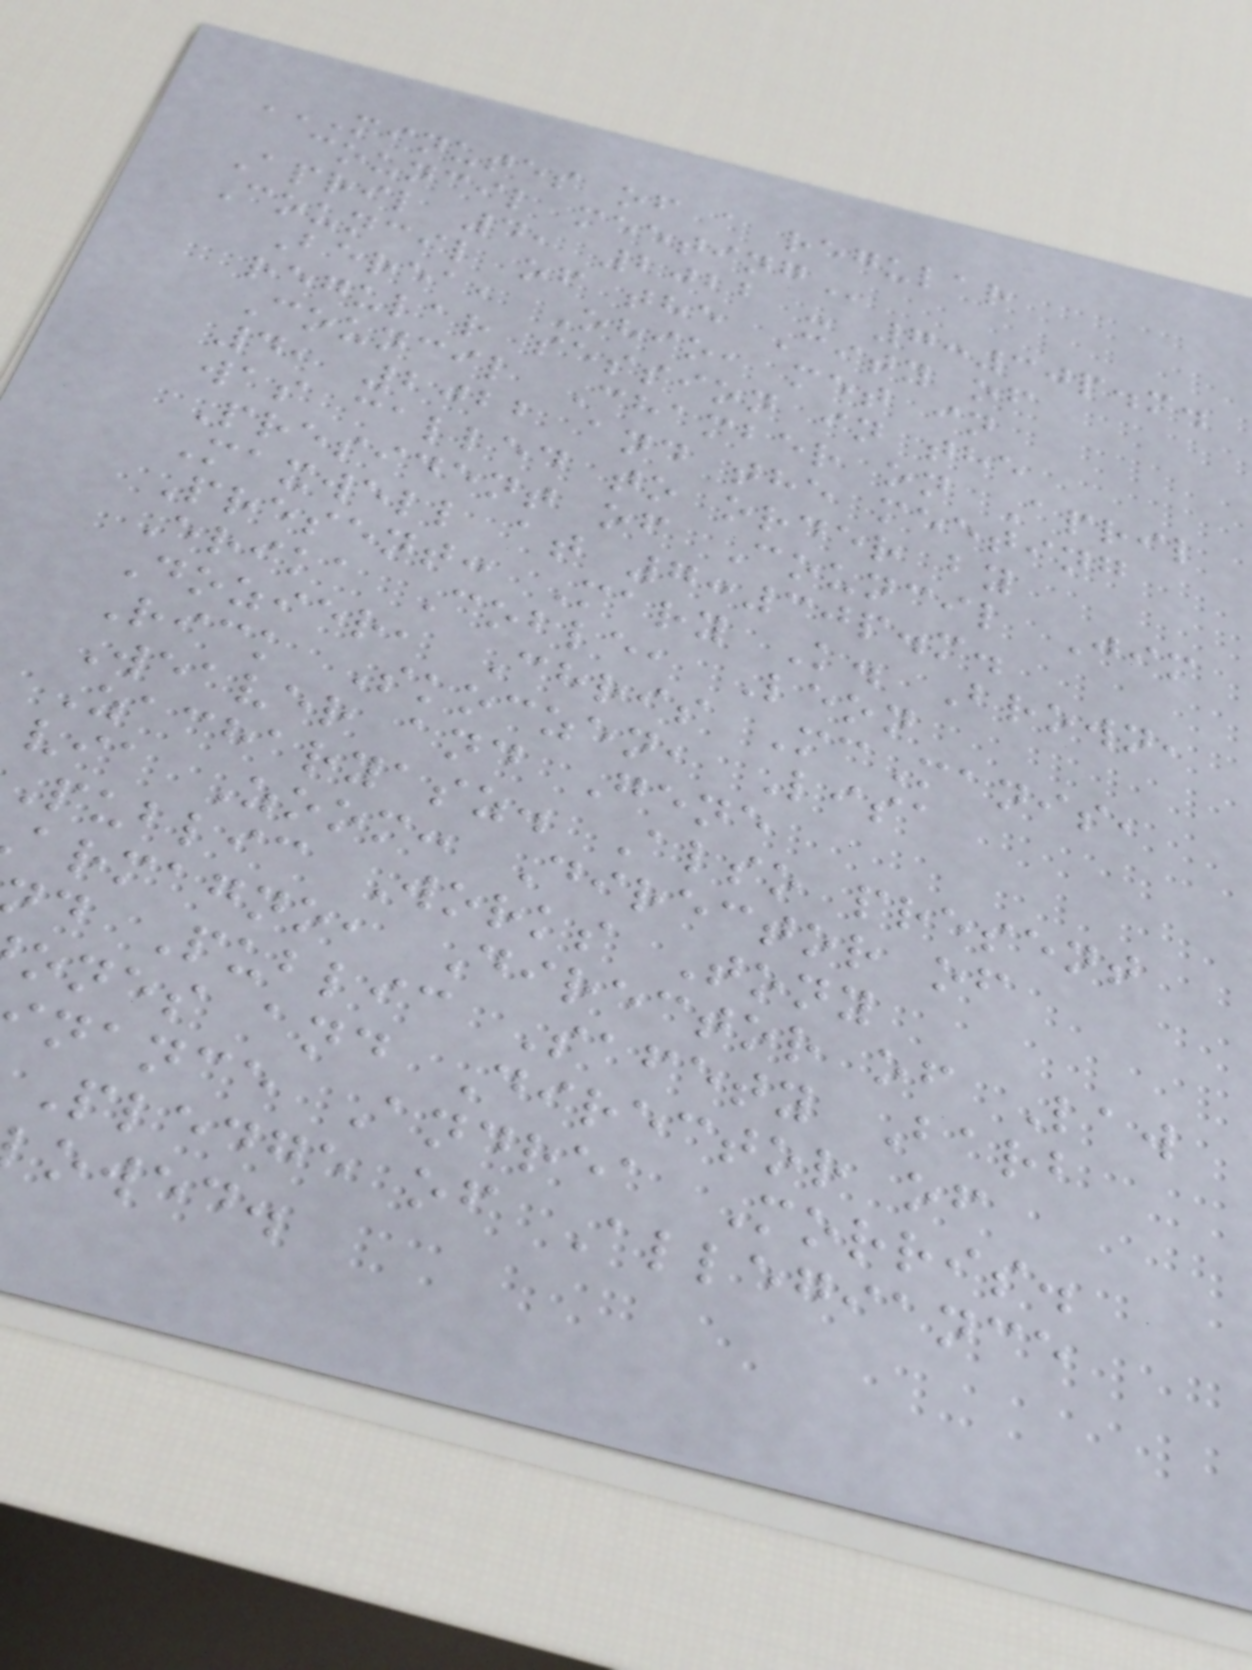MINUTES OF A REGULAR
council
April 4, 2022 - 7:30p.m.
Council of the City of
Berea, Ohio, met in
regular session in the
Council Chamber on April
4, 2022 and the meeting
was called to order by
President of Council Jim
Maxwell at 7:30p.m.
Present: Mary K. Brown,
Erika Coble, Leon
Dozier, Chris McManis,
Rick Skoczen, Lisa
Weaver and Gene
Zacharyasz. Also present
via Zoom: Director of
public Works Tony
armagno, Director of Law
d Public Safety Barb
ones and Director of
nance Andrea Morris.
Pledge of Allegiance
owed.
